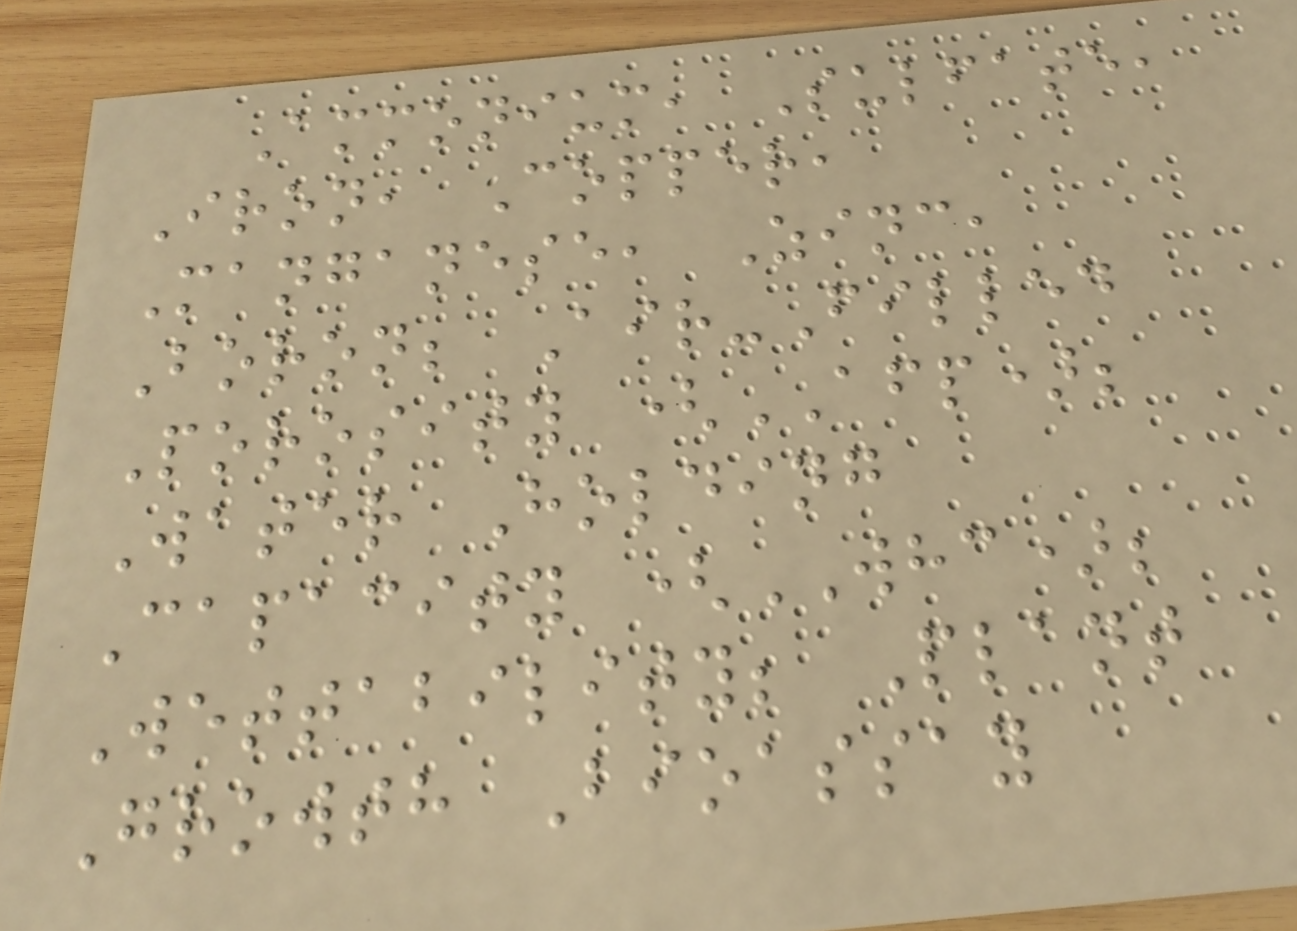Ammonium, Sulfate,
Iron, Copper,
Manganese, Zinc,
Boron; Air-Filled
Porosity (AFP);
Water Holding
Capacity (WHC);
Wettability; Plant
Growth Bioassay
